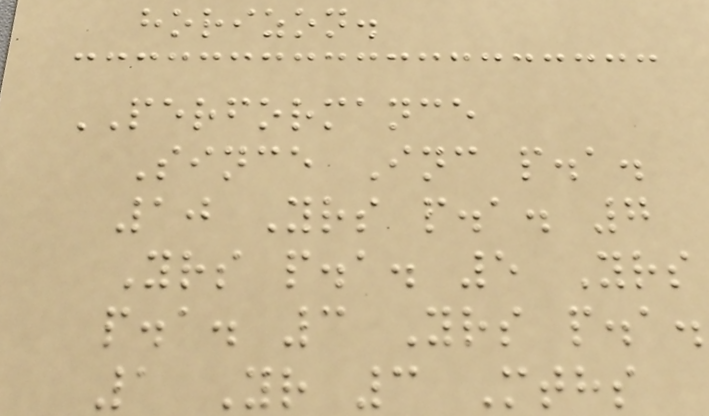horizon.
PERFORMANCE
Since Inc p.a.
10 Yrs p.a. 7
Yrs p.a. 5 Yrs
p.a. 3 Yrs p.a.
1 Yr 3 Mths
